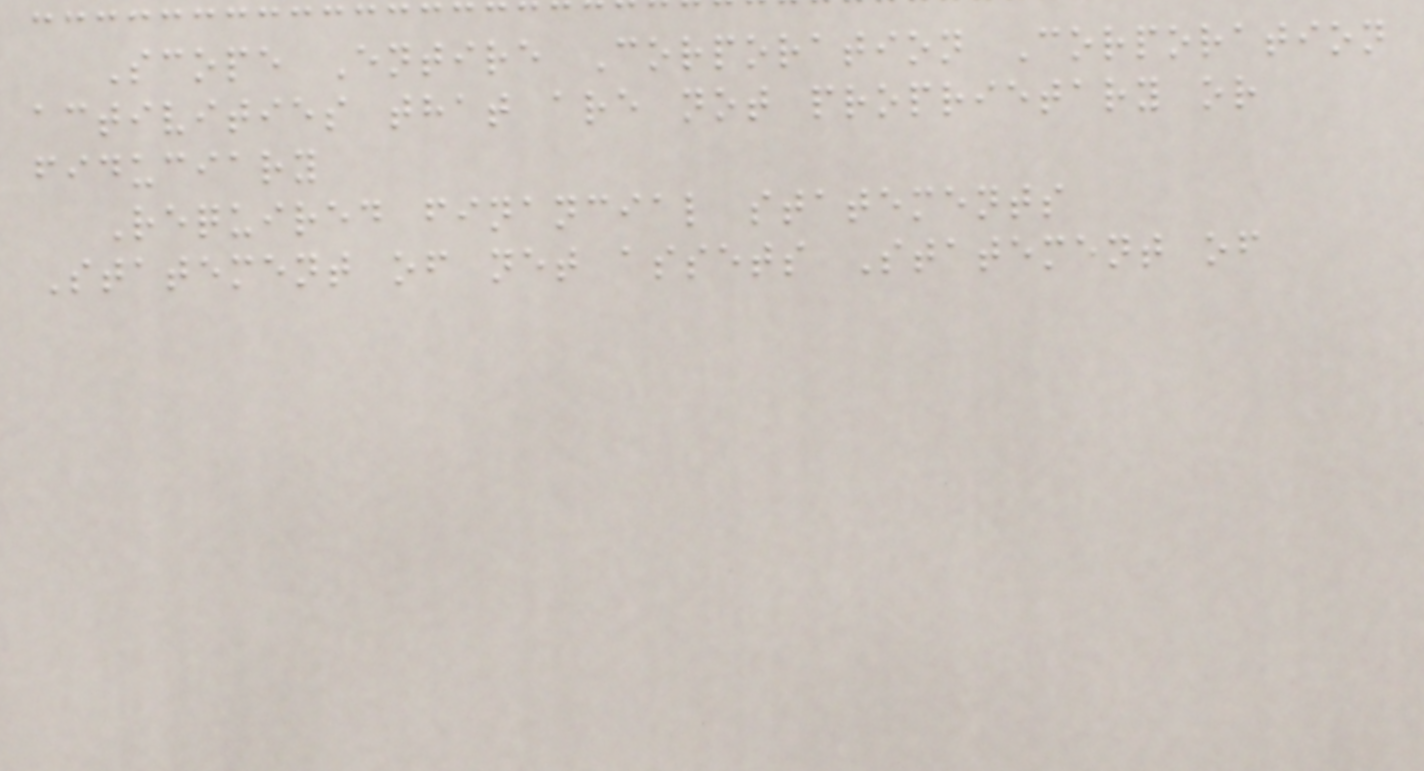Scope Entire Corporation Corporation
activities that are not proprietary or
fiduciary
Required financial statements
Statement of net assets Statement of
